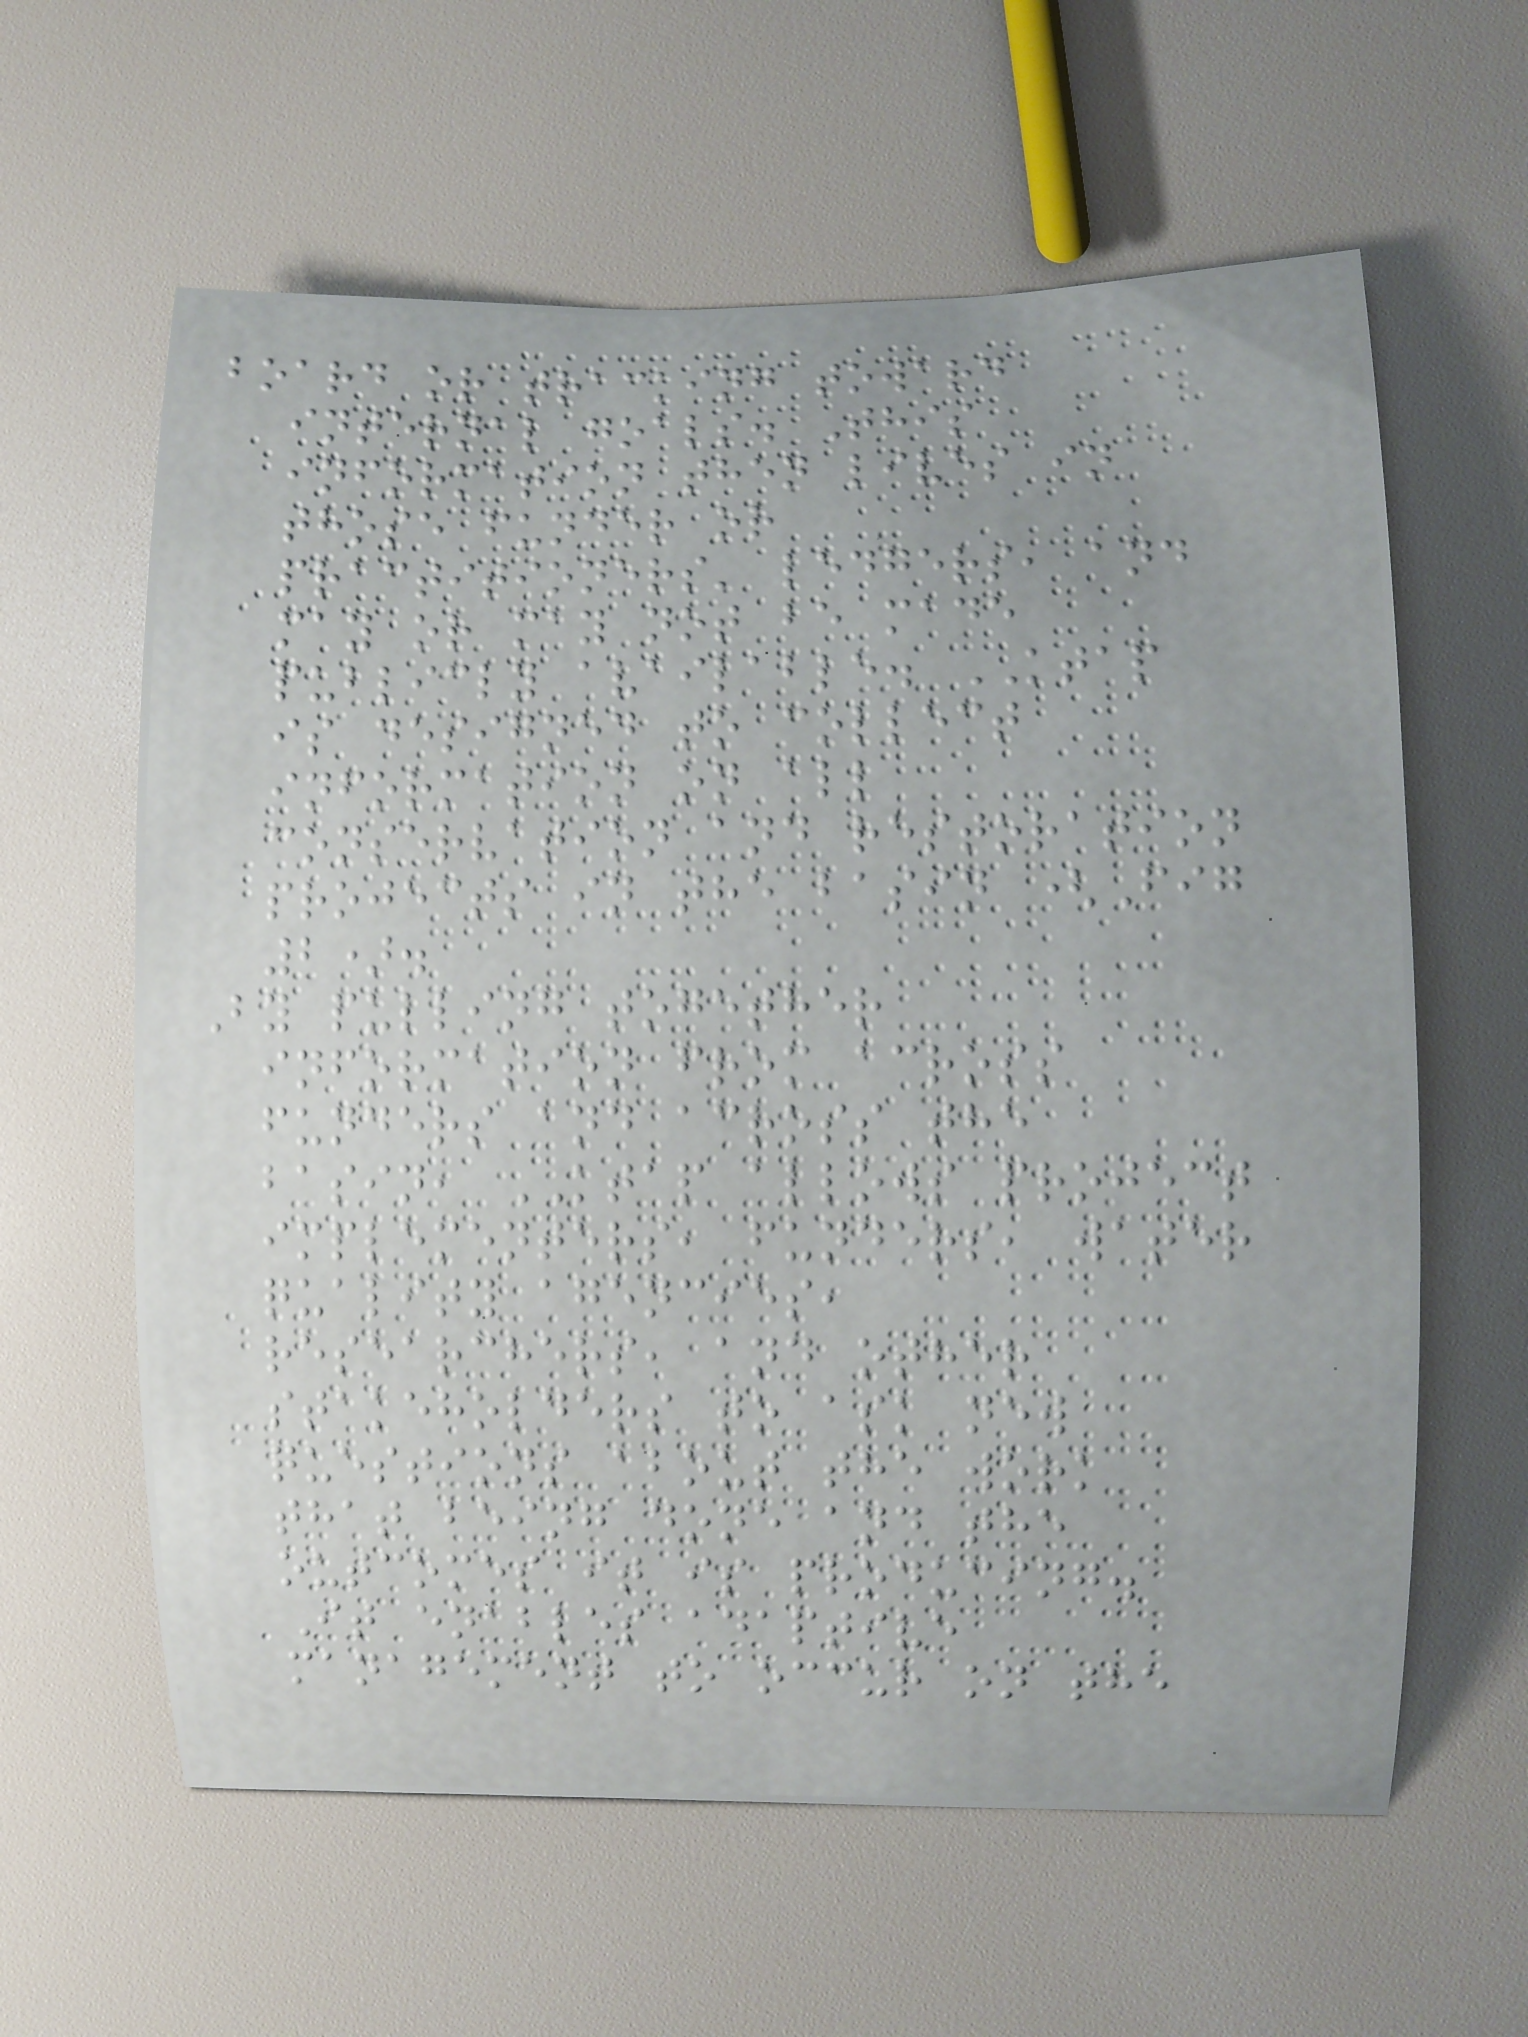board or tracking toward
internal goals. This
information then lives in
those funder or
practitioners' ledgers, and
may or may not be made
publicly available. KTAP
is designed to collect
information on all
conservation and restoration
projects in the basin (Fig
2).
By pulling together
information from across
funders and across the
basin, KTAP allows project
implementers, funders, water
quality agencies,
researchers, and other
stakeholders to ask new
questions about the work
that being done and the
outcomes it is producing.
It enables adaptive
management to occur on the
